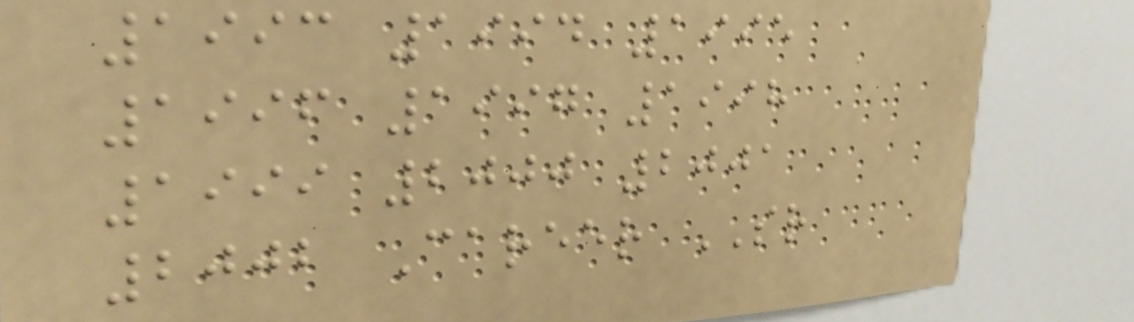1993 1994 1995
1996 1997 1998
1999 2000 2001
2002 Career SR
